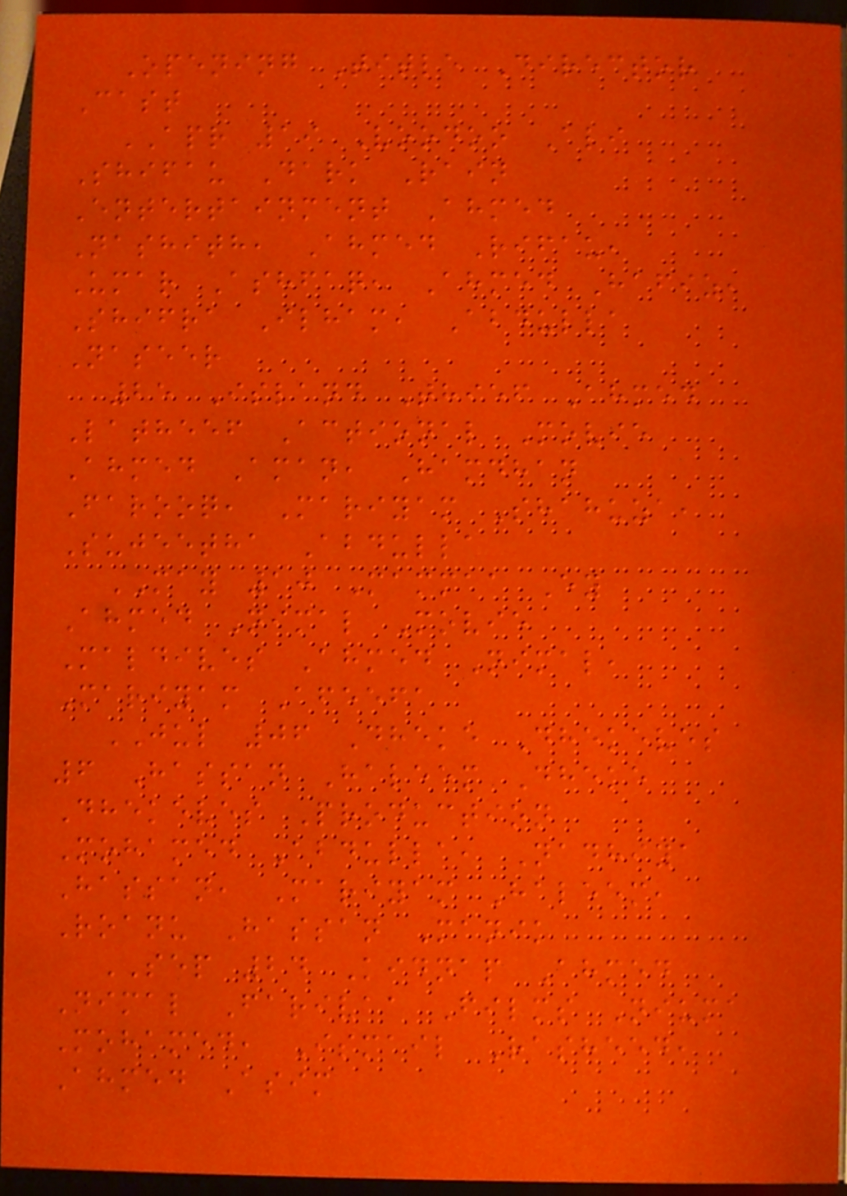Opening Title Director
Cast
APR 19 Voodoo Ali
Shifau Dark Rain
Entertainment Ahmed
Nashith, Ahmed Rifau,
Umar Ashfaq, Ahmed Hafiz,
Shifra Ilham, Abdulla
Naseer
25 Island Thief Ahmed
Latheef Actional Movie
Ahmed Aman, Hamdhan
Farooq, Mariyam Shahuza,
Sujeetha Abdulla
MAY 10 Mammaa Ey
Ahmed Nimal Movie
Maldives Ahmed Nimal,
Mariyam Afeefa
JUL 06 Dheke Dhekeves
6 Hassan Haleem Dheke
Dhekeves Production
Mohamed Abdulla, Nadhiya
Hassan, Mariyam Haleem,
Roanu Hassan Manik
SEP 24 Kidnap Ahmed
Nimal Farivaa Films Niuma
Mohamed, Ismail Rasheed,
Ahmed Asim
